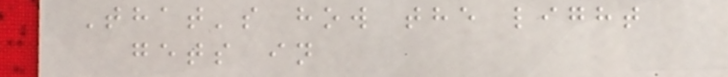That's how the light
gets in
